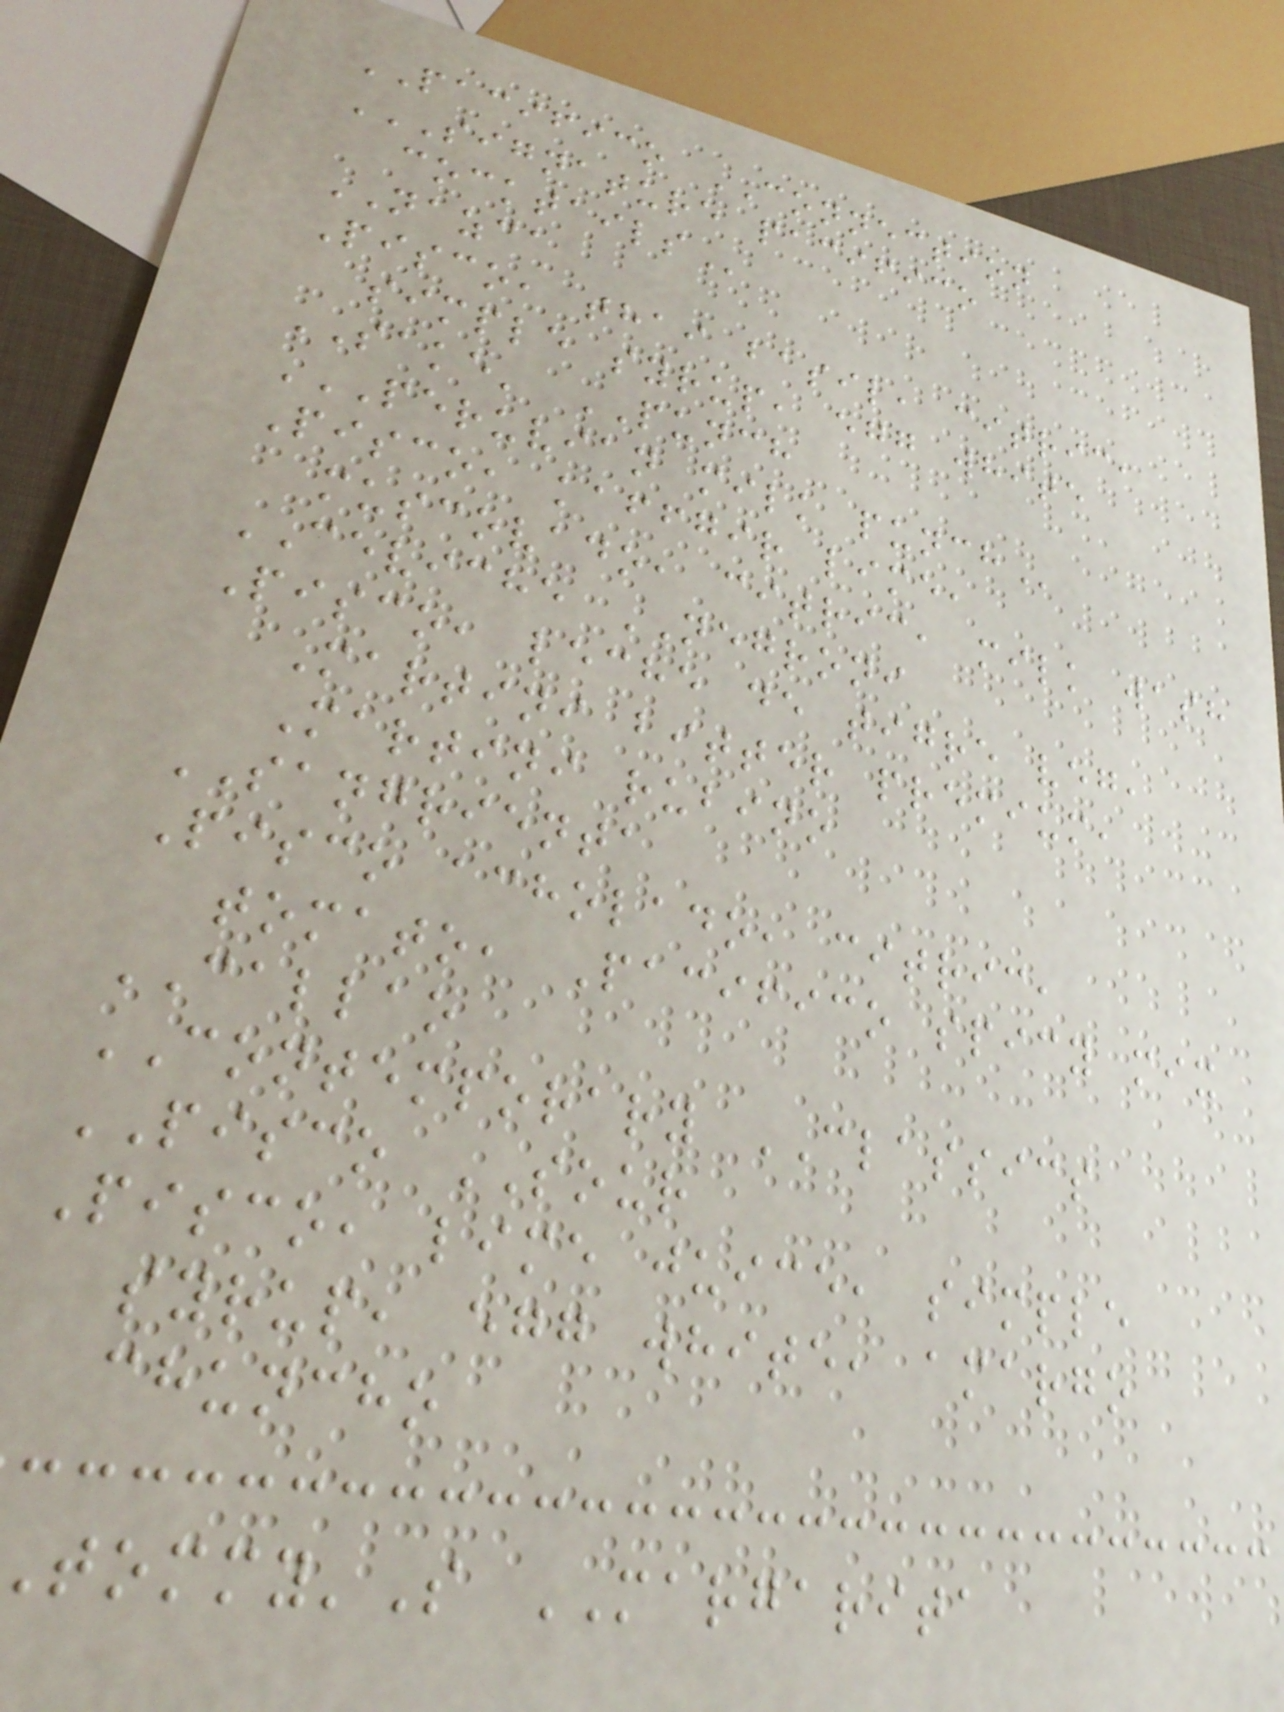PACIFICO CONNECTION
SIGNATURE PACIFICO
NAZCA
Pisco, thai basil, citric,
simple syrup, egg white
SAKE' PUNCH
PERUVIAN MILK PUNCH
Pisco, kaffgir lime,
muscovado, citric, milk wash
CEVICHE NEGRONI
Pisco, leche de tigre veg,
Martini bitter premium,
Martini rubino
SANGRIENTA
Pisco acholado, citric,
tomato, Pacifico spicy mix
CALLAO
CONTEMPORARY CLASSICS
PISCO SOUR
Pisco, lime juice, simple
syrup, egg white, amargo
chuncho
'S MARGARITA
